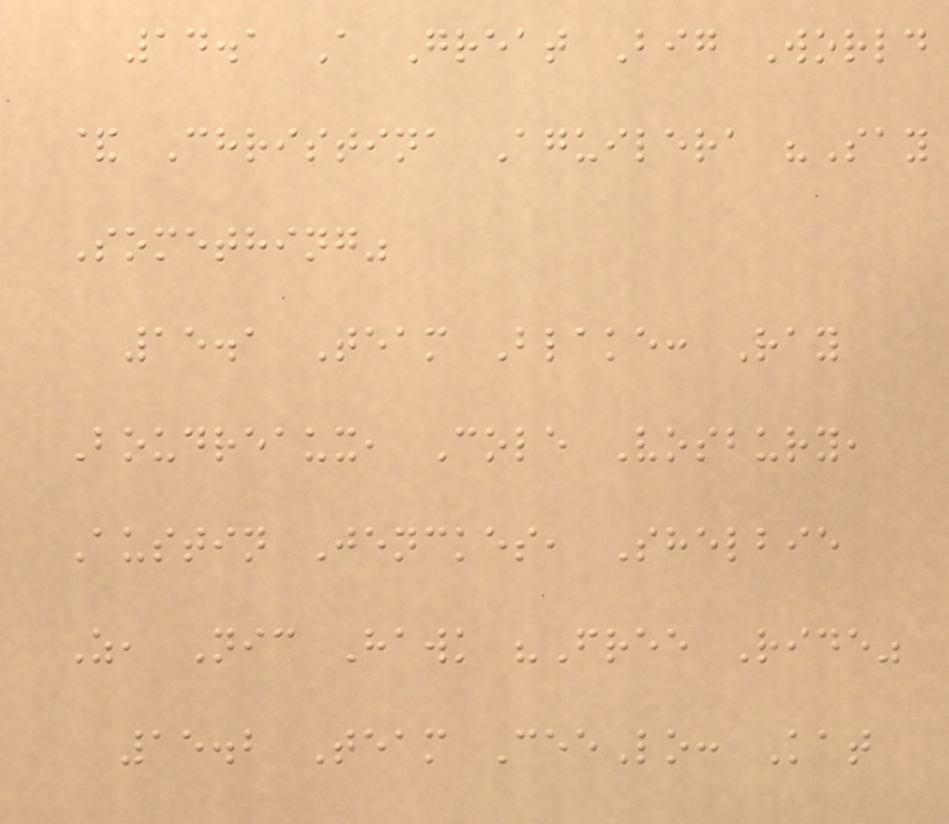14.1 A Great Big World
& Christina Aguilera "Say
Something"
15.1 Team Blake: Ray
Boudreaux, Cole Vosbury,
Austin Jenckes, Shelbie
Z, Nic Hawk "Free Ride"
15.2 Team CeeLo: Kat
